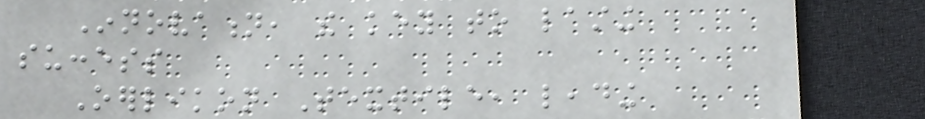Innovation, the key to lasting
success
Oerlikon Textile, leading
